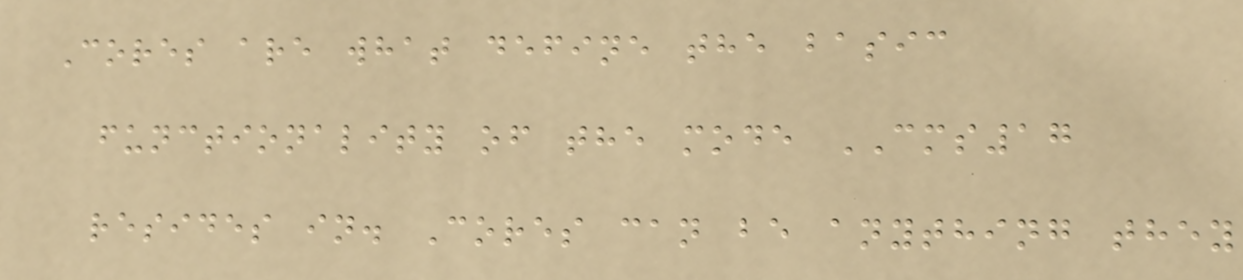Cores are what define the basic
functionality of the mode CMS17
resides in. Cores can be anything they
